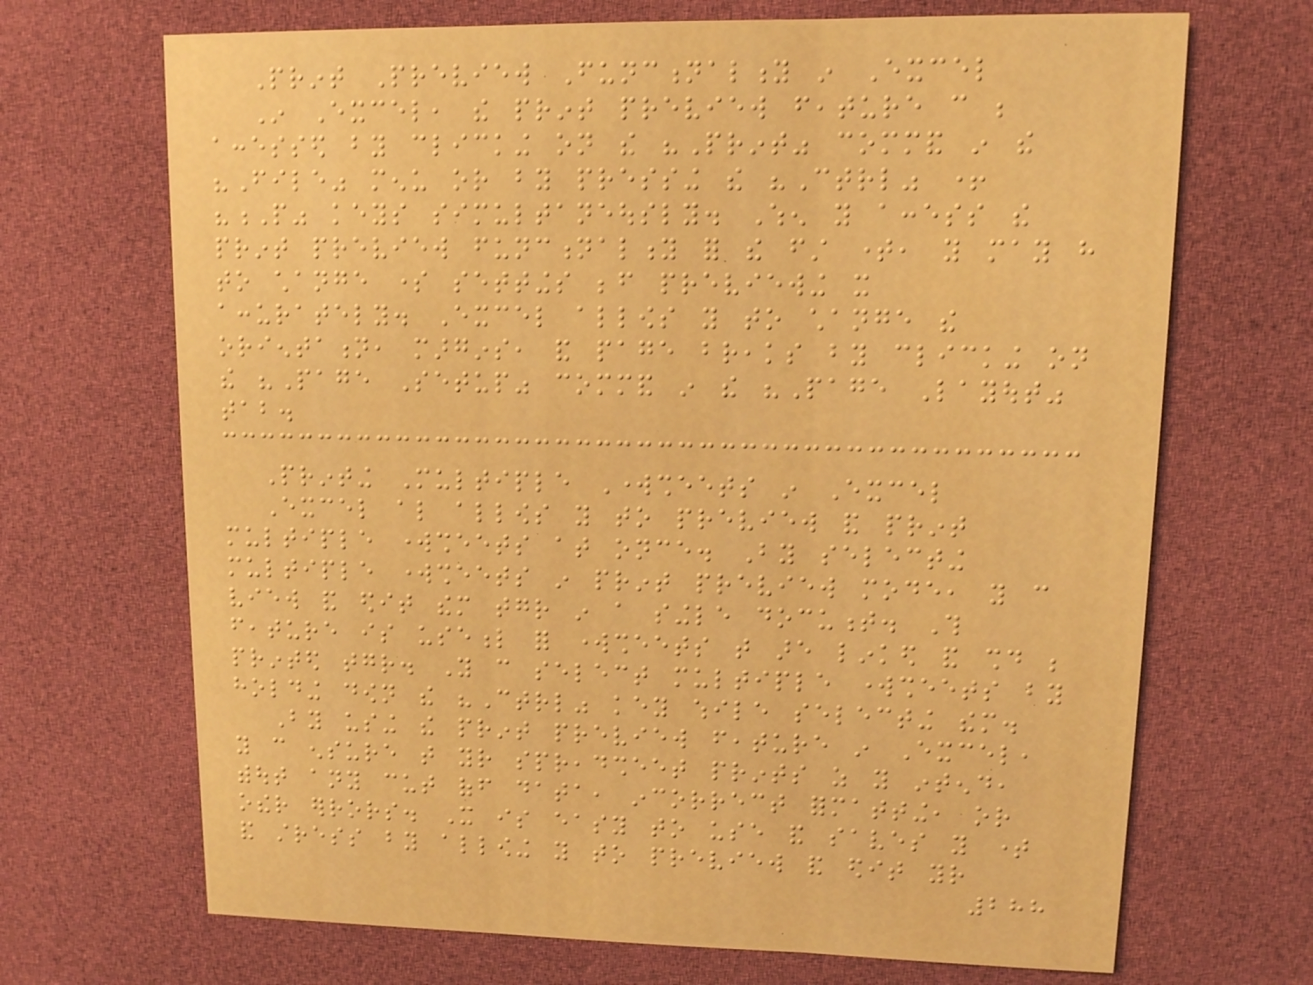Print Preview Functionality in Excel
In Excel, the print preview feature can be
accessed by clicking on the "Print" command in the
"File" menu or by pressing the "Ctrl" +
"P" keys simultaneously. When you access the
print preview functionality for the first time, you may have
to change some settings before previewing it
accurately. Excel allows you to change the
orientation, margins, and page breaks by clicking on
the "Page Setup" command in the "Page Layout"
tab.
Printing Multiple Worksheets in Excel
Excel also allows you to preview and print
multiple worksheets at once. By selecting
multiple worksheets in print preview mode, you can
view and edit them together in a single document. This
feature is useful for worksheets that are linked and should be
printed together. You can select multiple worksheets by
holding down the "Ctrl" key while selecting them.
By using the print preview feature in Excel,
you can ensure that your spreadsheet prints as you intend,
without any cut off data, incorrect formatting, or
other errors. It is easy to use and saves you time
and stress by allowing you to preview and edit your
288
